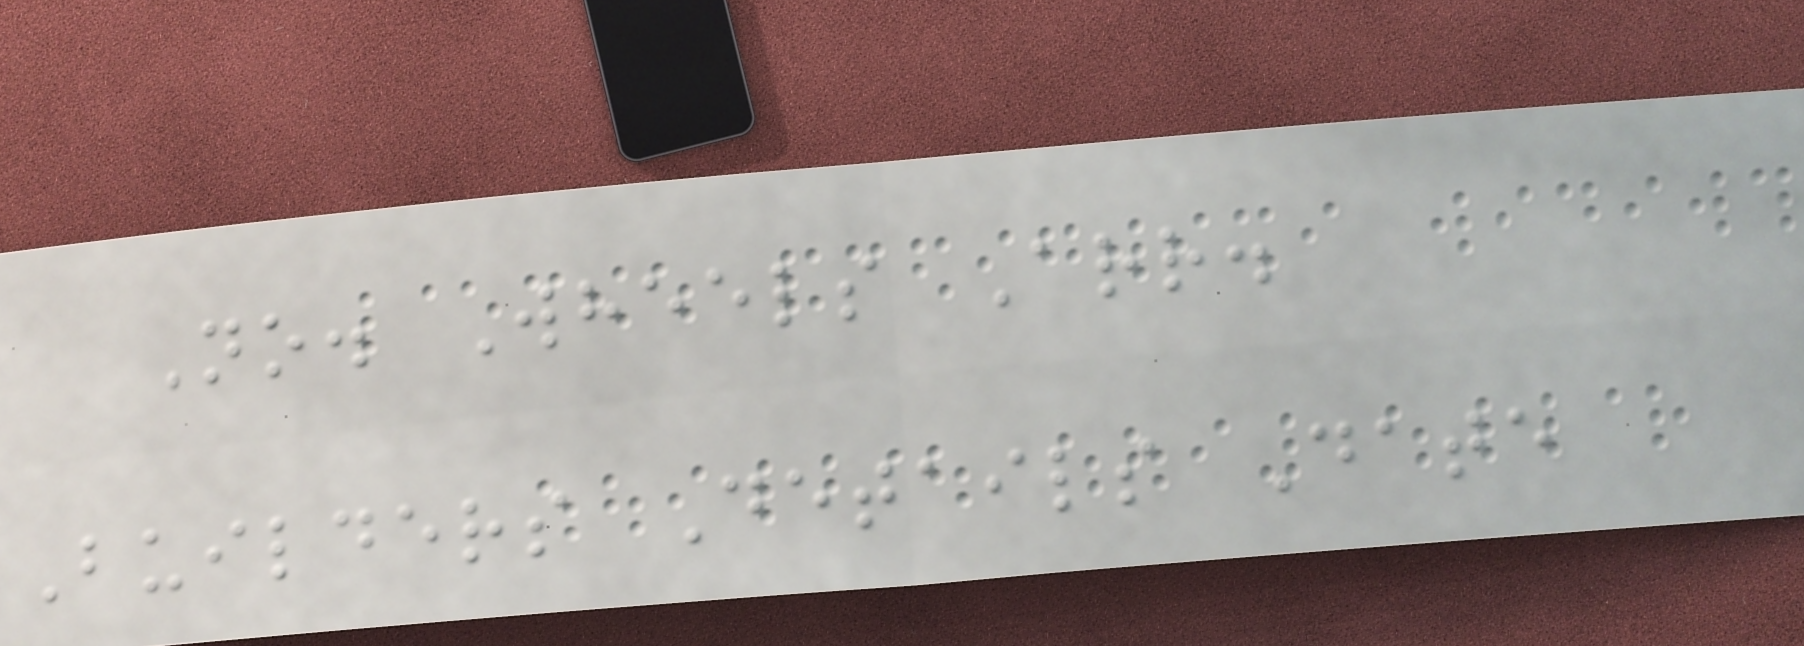No. Wheels Arr.
Builders Details Date
